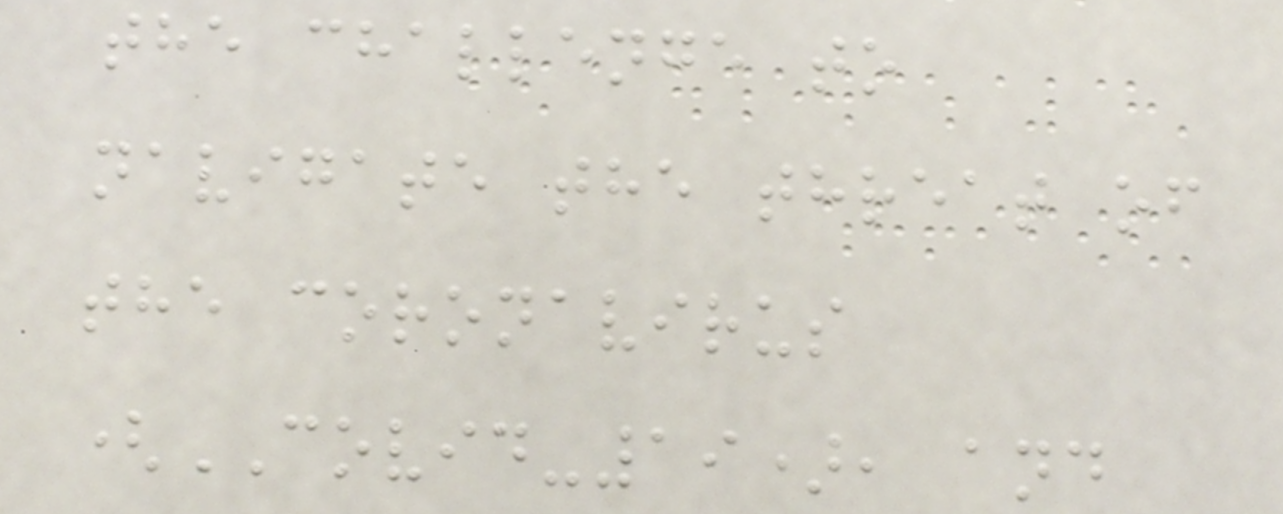the challenge to
navigate the threat of
the coronavirus
(COVID-19), and
